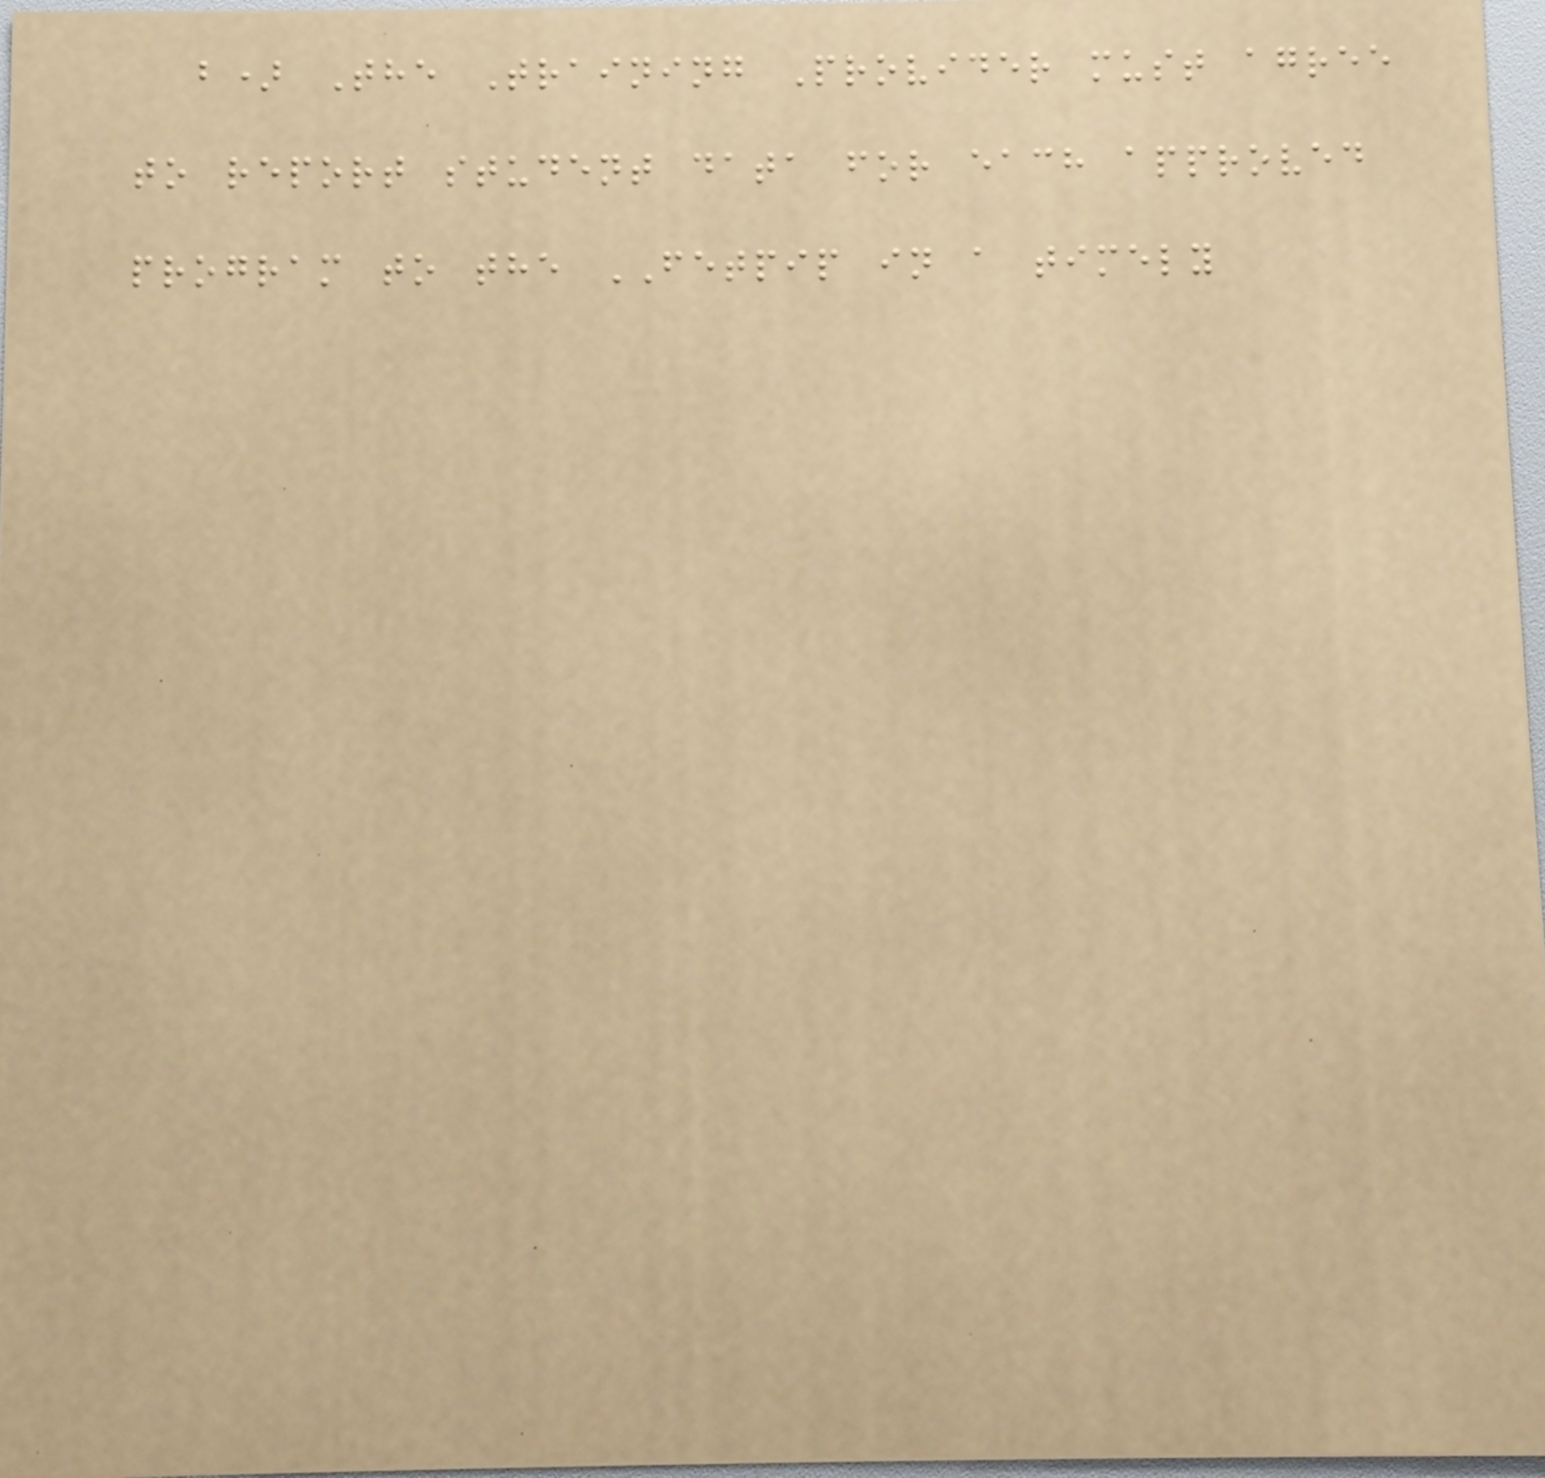b) The Training Provider must agree
to report student data for each approved
program to the FETPIP in a timely
